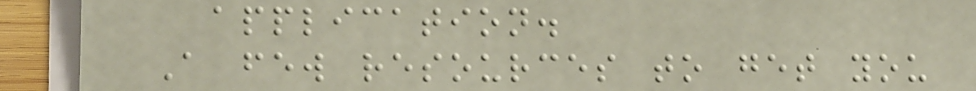application.
A few resources to get you
